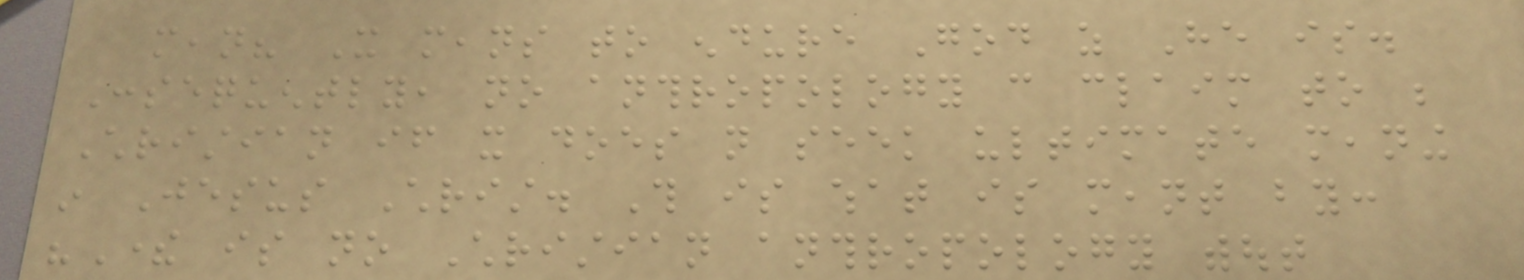mean? It means to endure God as He is.
Consequently, no anthropology can claim to be
Christian if it does not seek ultimate meaning
in Jesus Christ. This is what is meant by:
"There is no Christian anthropology without
